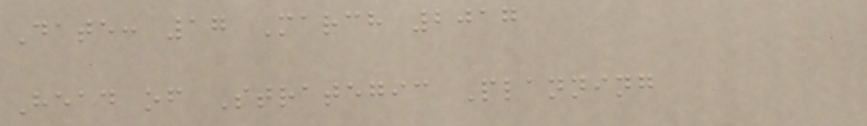Date: 17 March 2017
Head of Strategic Planning
